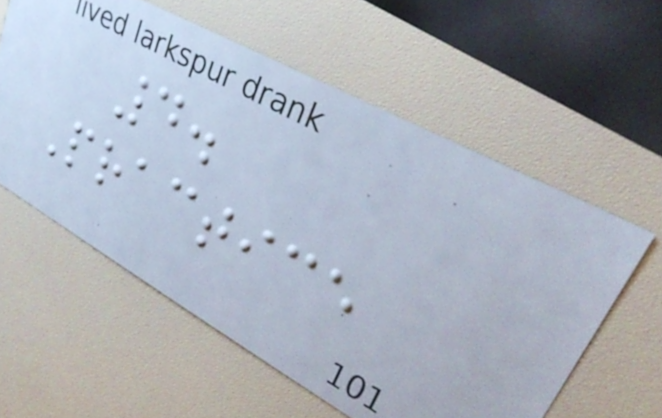4.
Practice
